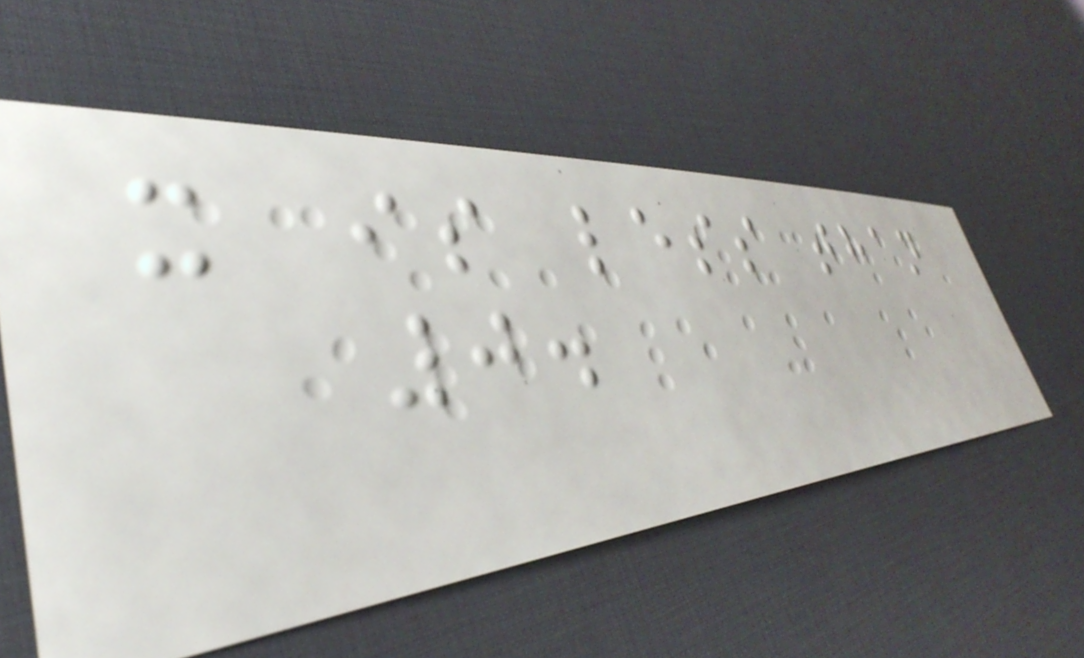x is less than
0.
